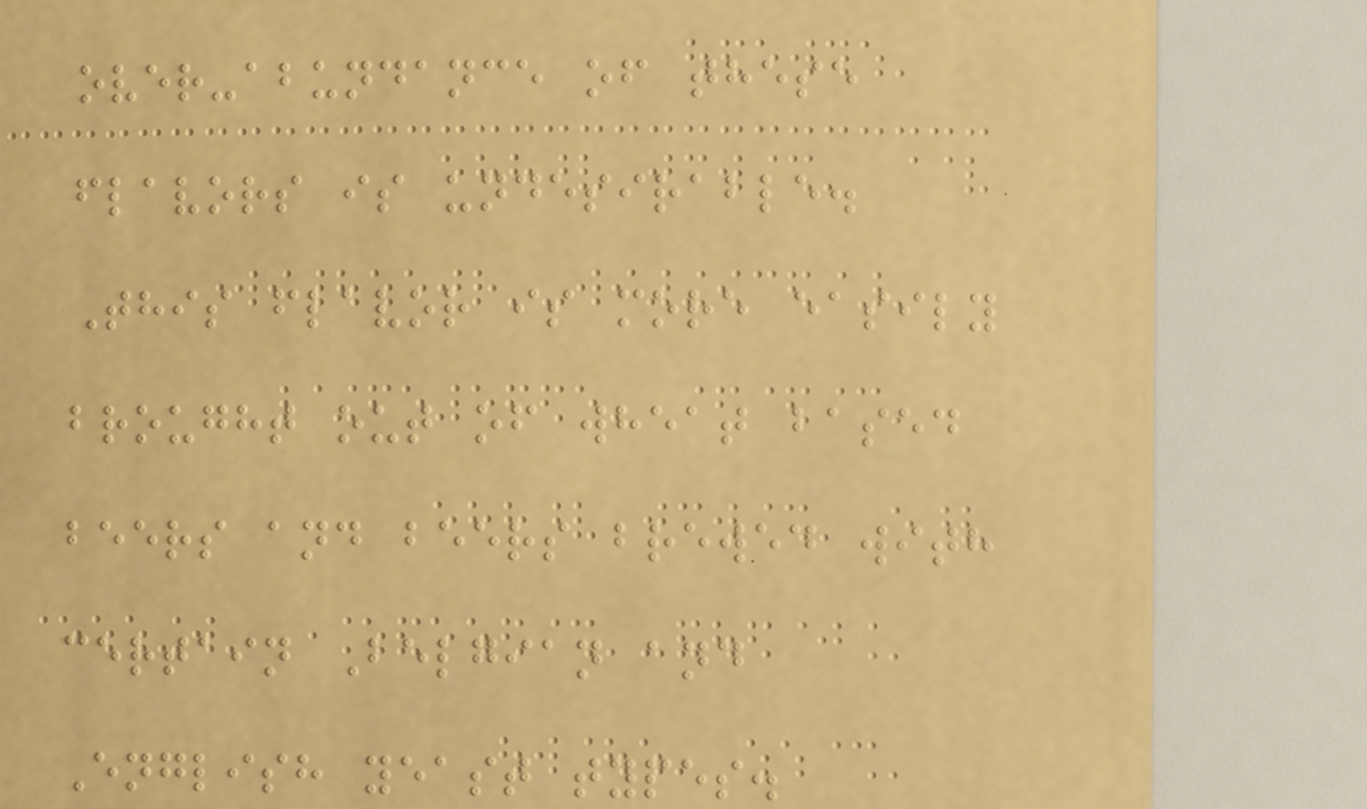over-abundance of these
flavors is undesirable.
This flavor is more easily
brought out of wheat based
beers and beers brewed with
certain Belgian and
English yeast types.
